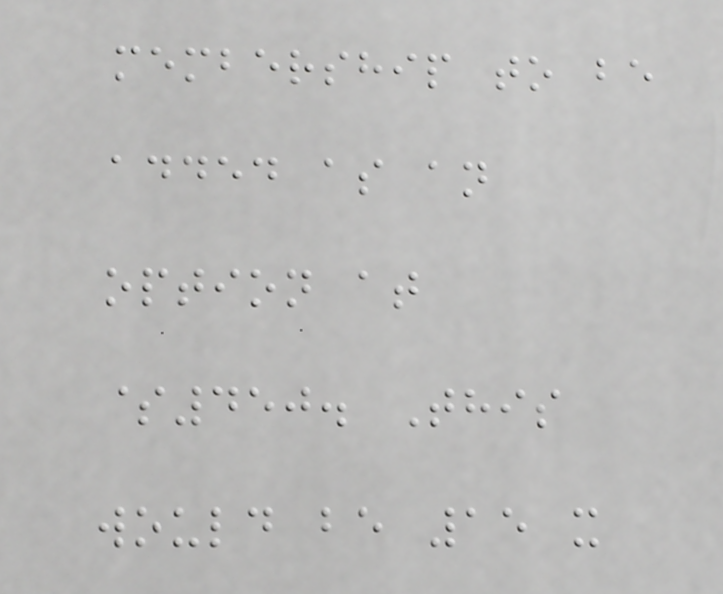membership to be
added as an
option at
$450. This
would be 15 x
